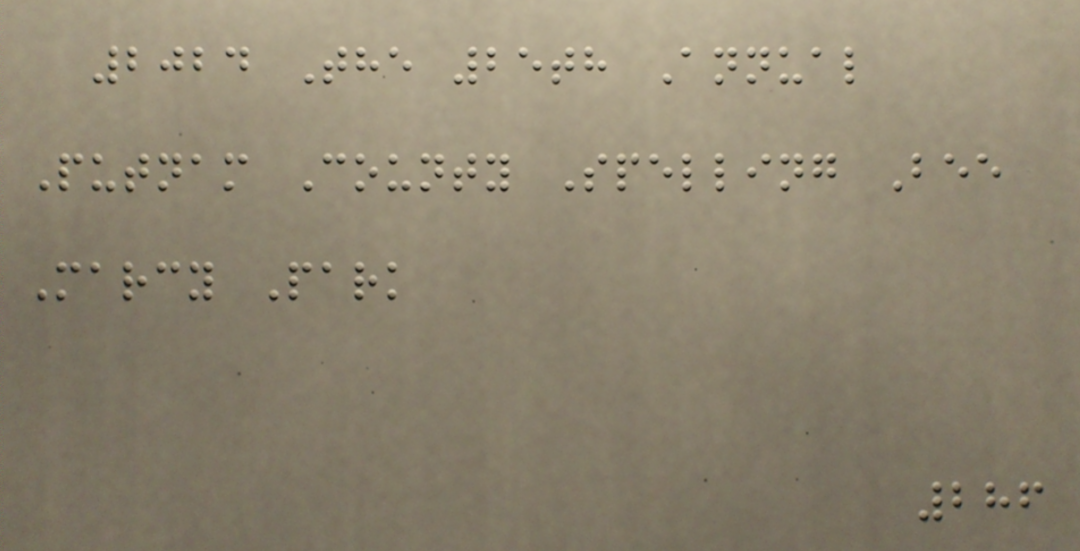2024 The 25th Annual
Putnam County Spelling Bee
Marcy Park
286
